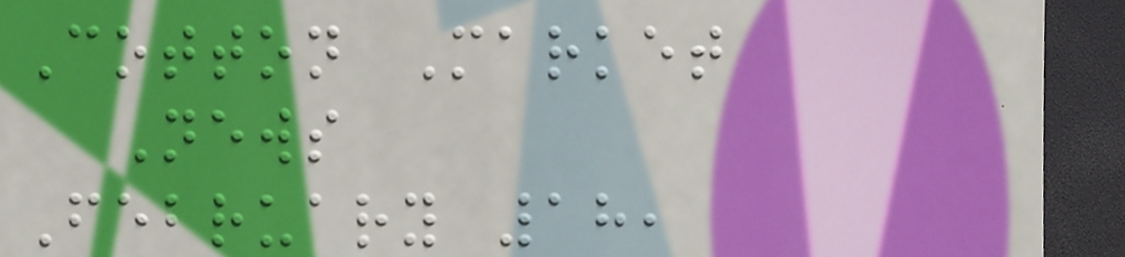Cotton Market
News
February 18,
